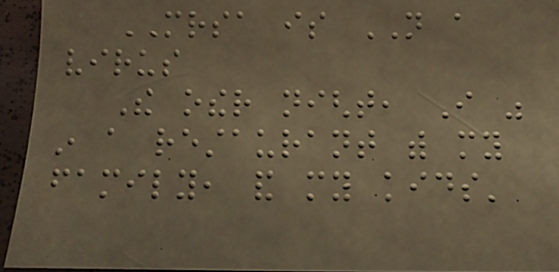MRSA is NOT a
virus
The other night, I was
in a restaurant with my
family, and my kids'
